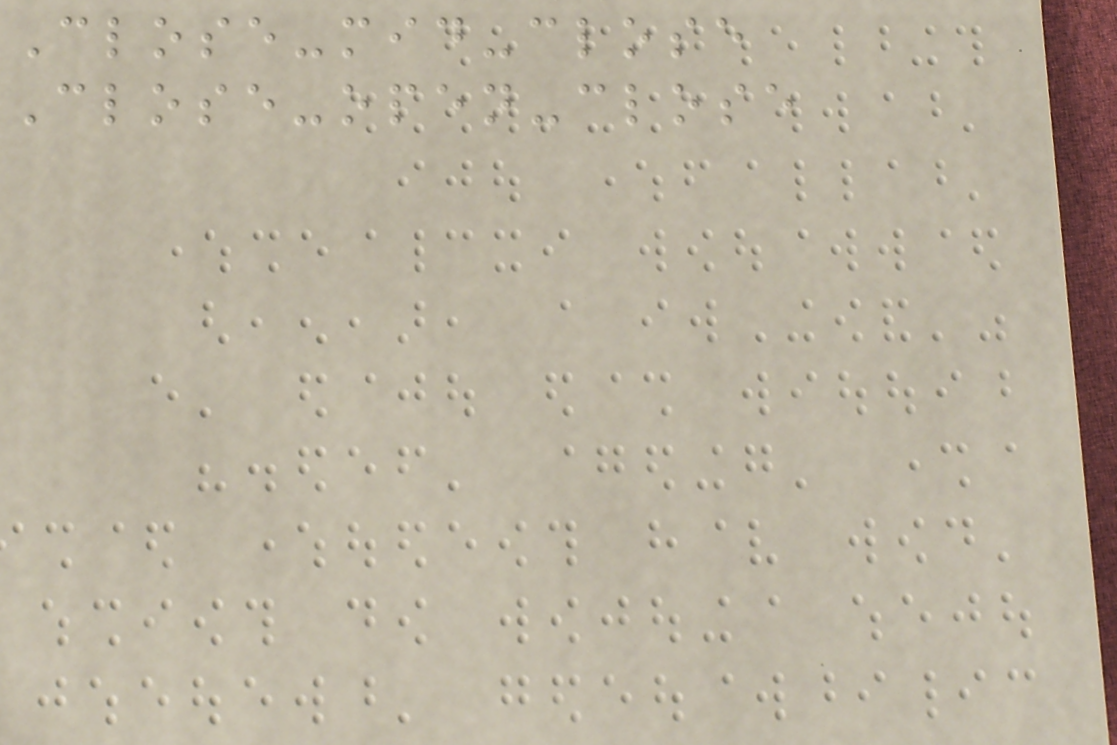Close-mid-close
Close-open-close
